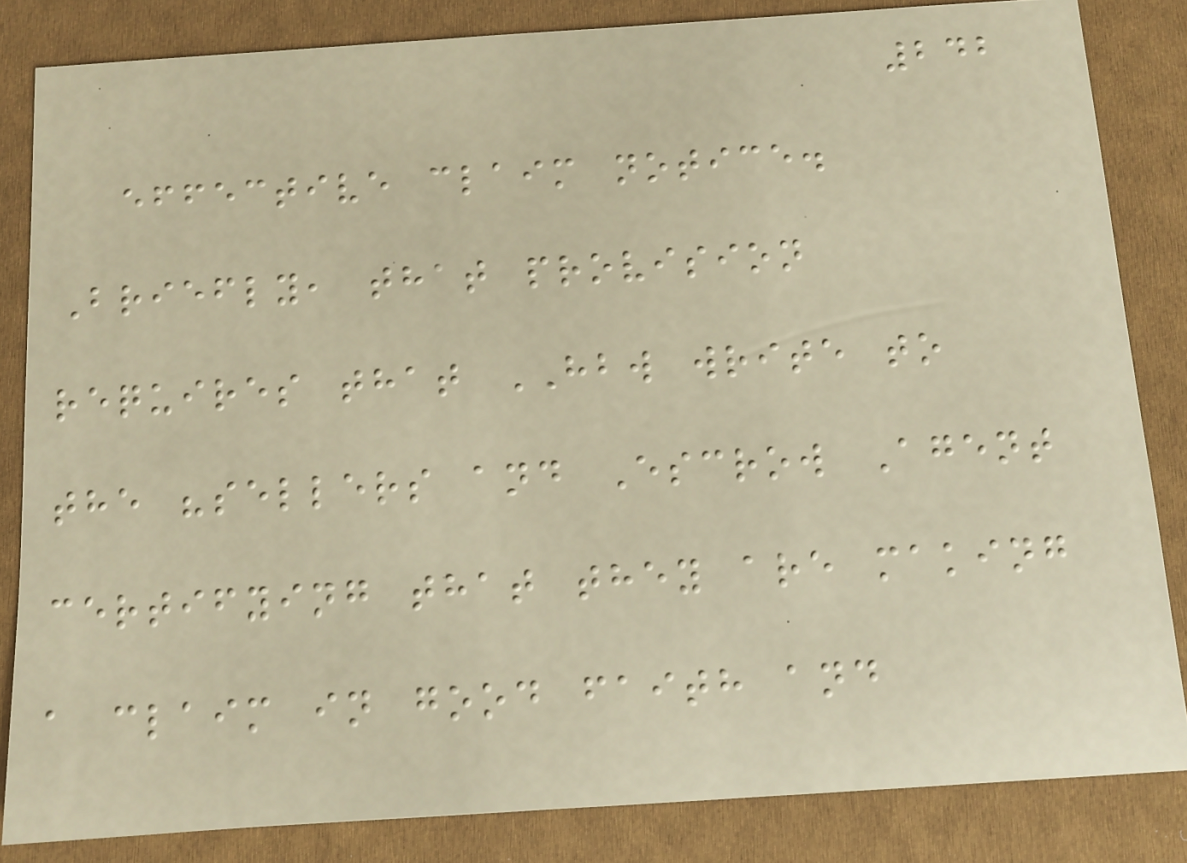242
effective claim notice.
Briefly, that provision
requires that HBW write to
the "sellers and Escrow Agent
certifying that they are making
a claim in good faith and
